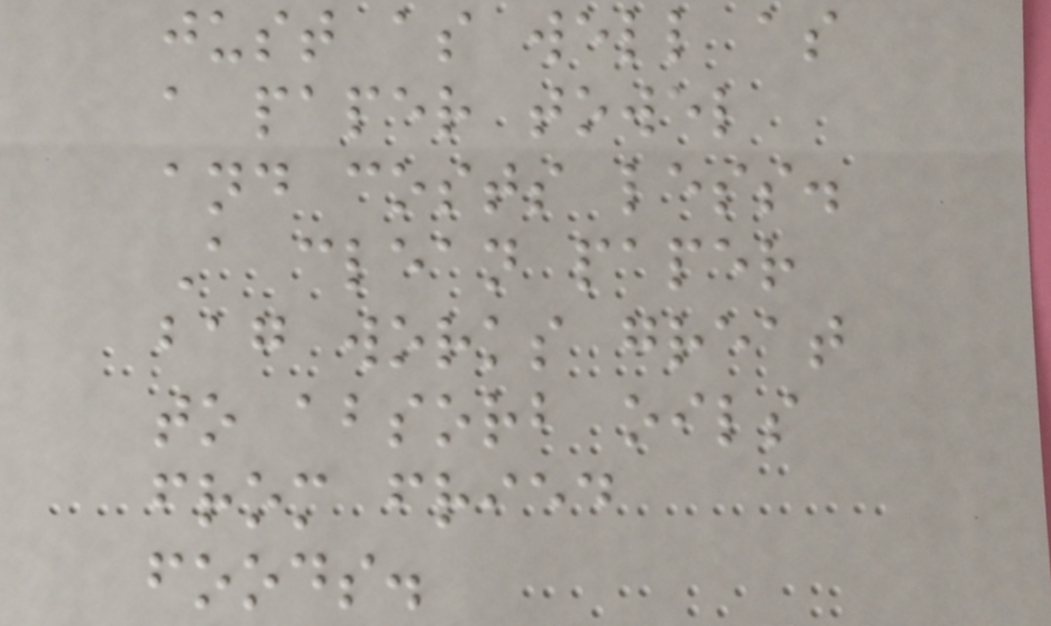just as well as
a paper towel
and costs less.
A clean paper
bag works great
to absorb oils
from fried
foods.
